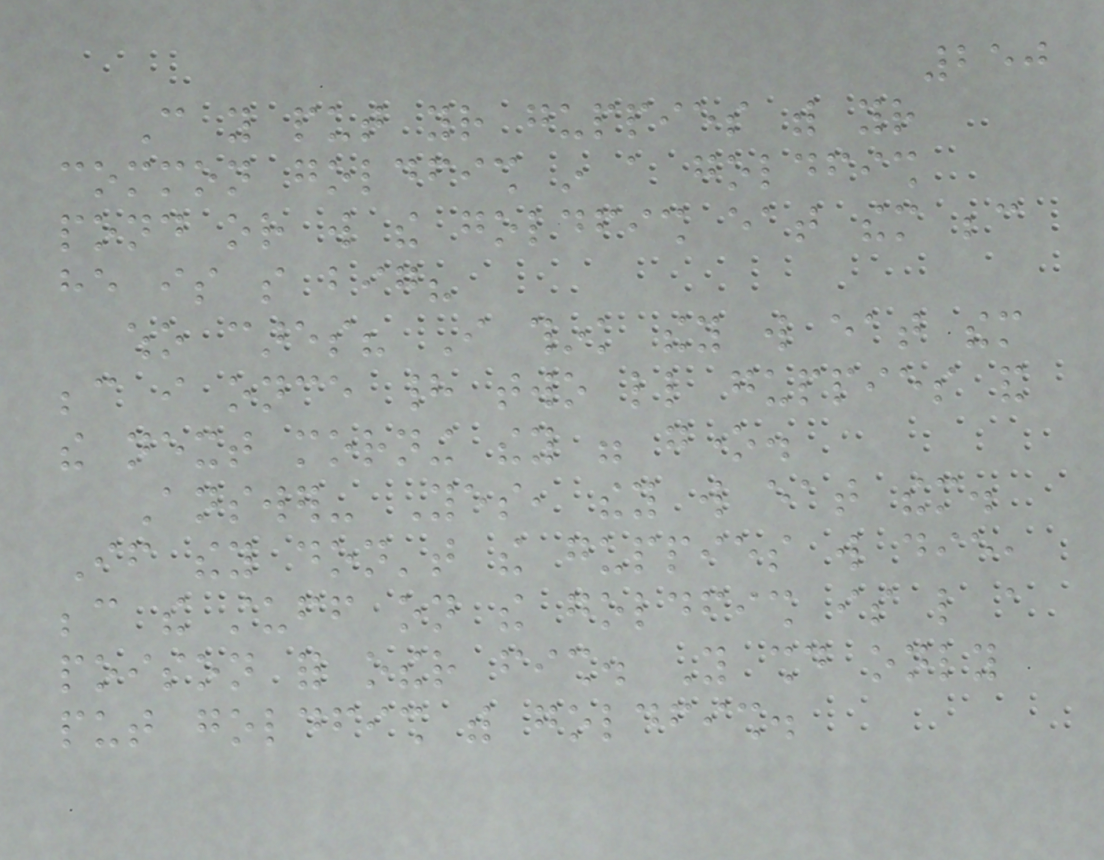250
Can you put your guppies with your
common goldfish in a goldfish
pond or will the goldfish eat them because
he is so big?
who cares? I think they will eat them
because i once had two little guppies and
the next morning they were gone.
Answer- Yes, they will eat them.
If they don't the guppies will die,
because the stuff on the goldfish is like a
poison for other fish. You should only
put goldfish with goldfish.
